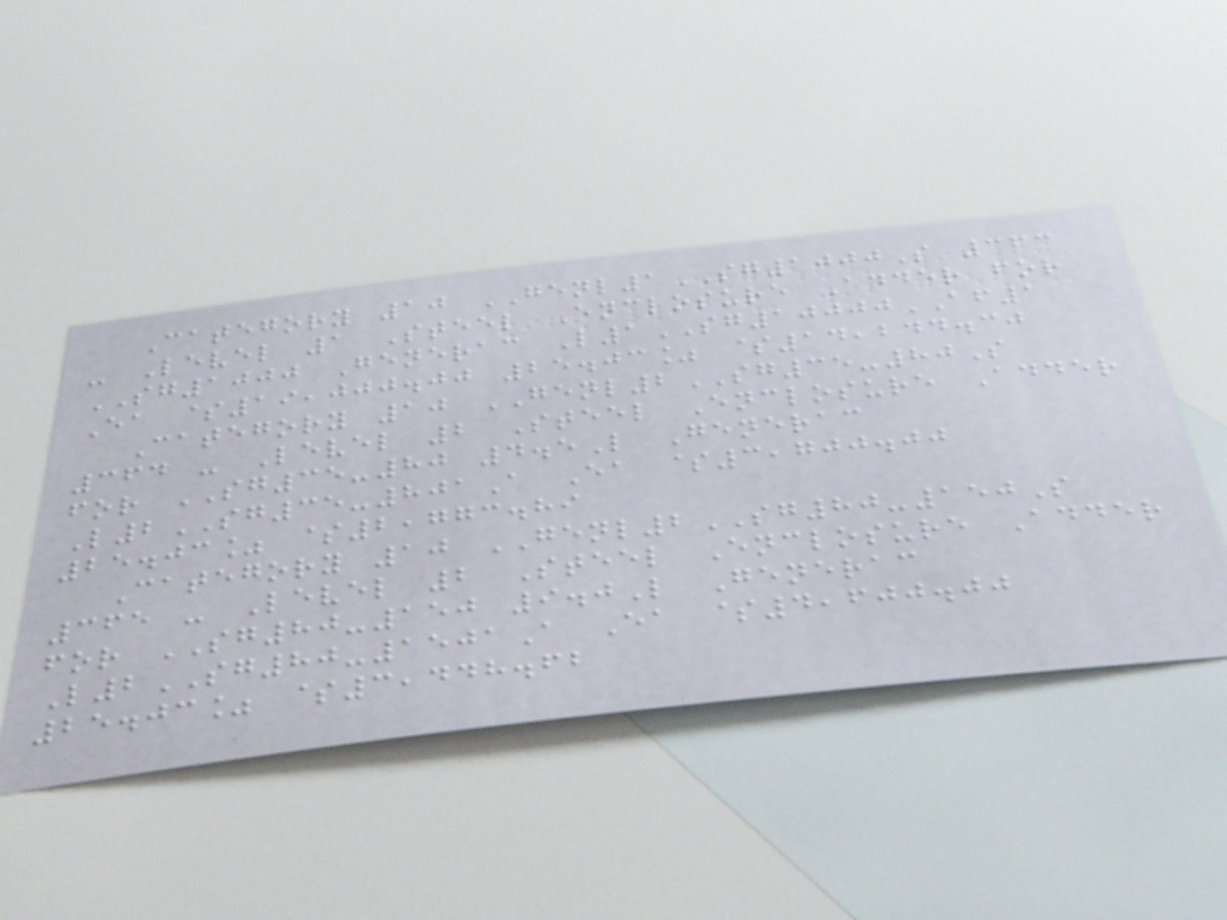Category 10 GENL1SG1000S 363
- Level 1 Steel Enclosure Adder for
SG1000 Generac L1SG10000AF1
Ea $19,000.00 25.03% $14,244.30
Category 10 GENL2SG35-80S
364 - Level 2 Steel Enclosure Adder
for SG35-80 4.5L Generac
L2SG35-801A Ea $3,700.00
25.03% $2,773.89
Category 10 GENL2SG80-150S
365 - Level 2 Steel Enclosure Adder
for SG80-150 9.0L Generac
L2SG80-1501A Ea $4,600.00
25.03% $3,448.62
